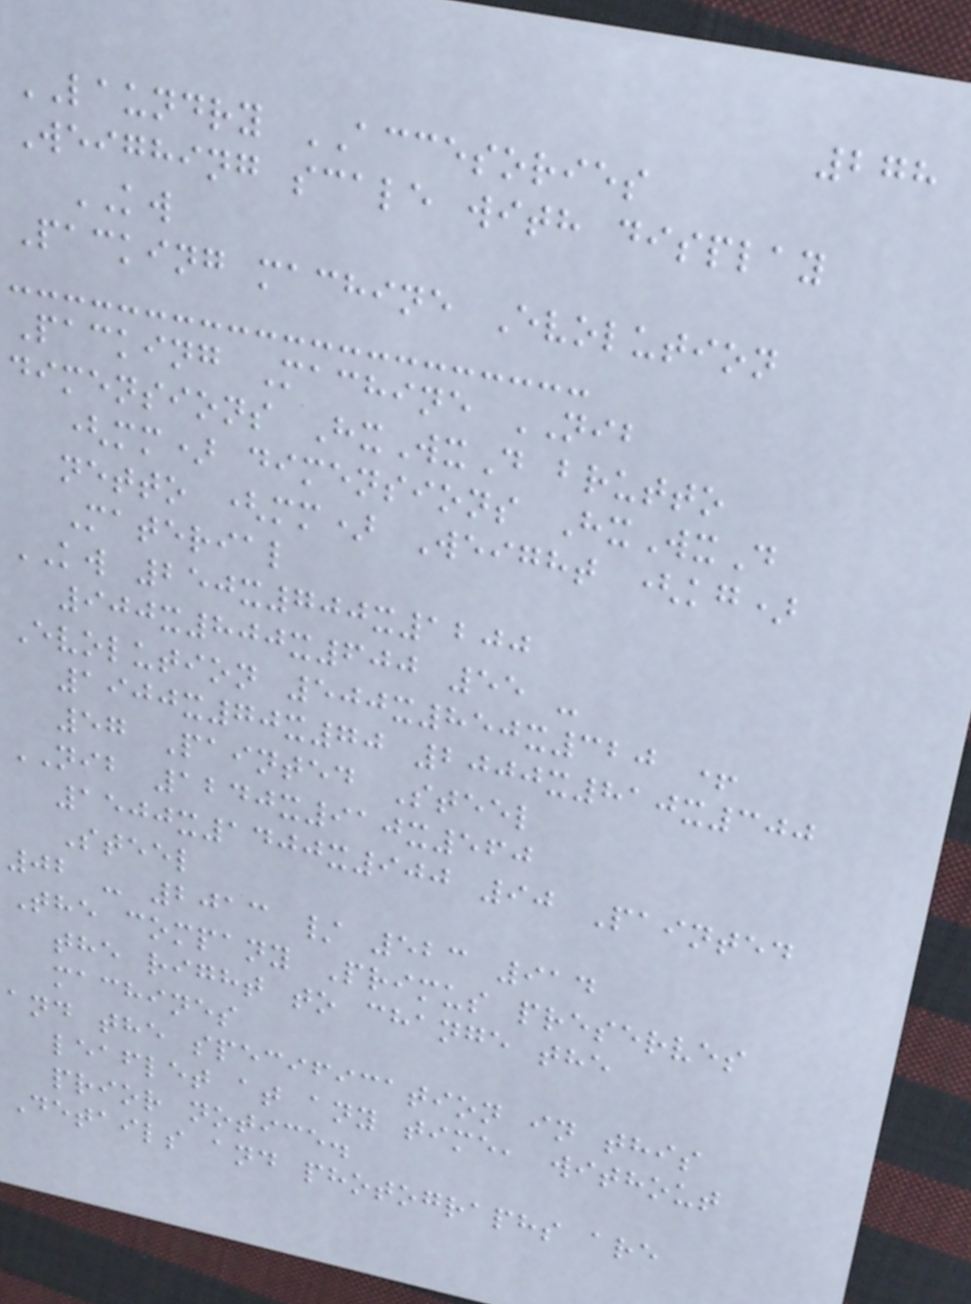278
LAUNDRY ACCESORIES
Weighing scale with display
KW
Packing machine Evolution
Packing Machine NIB
dimensions HxWxD brutto
(mm) dimensions HxWxD
netto (mm) Weight (kg)
Material
KW 250x700x1200
900x800x600 55 -
Evolution 500x850x320 +
1900x70x70 2000x810x300
57 Painted Steel
NIB 1240x910x560
1500x1400x900 90 Painted
Steel
02 - 2013 / 523 914
The company Primus preserves
the right to change the
machines
and the specification in this
leaflet at any time, without
prior notice.
Details and photographs are
